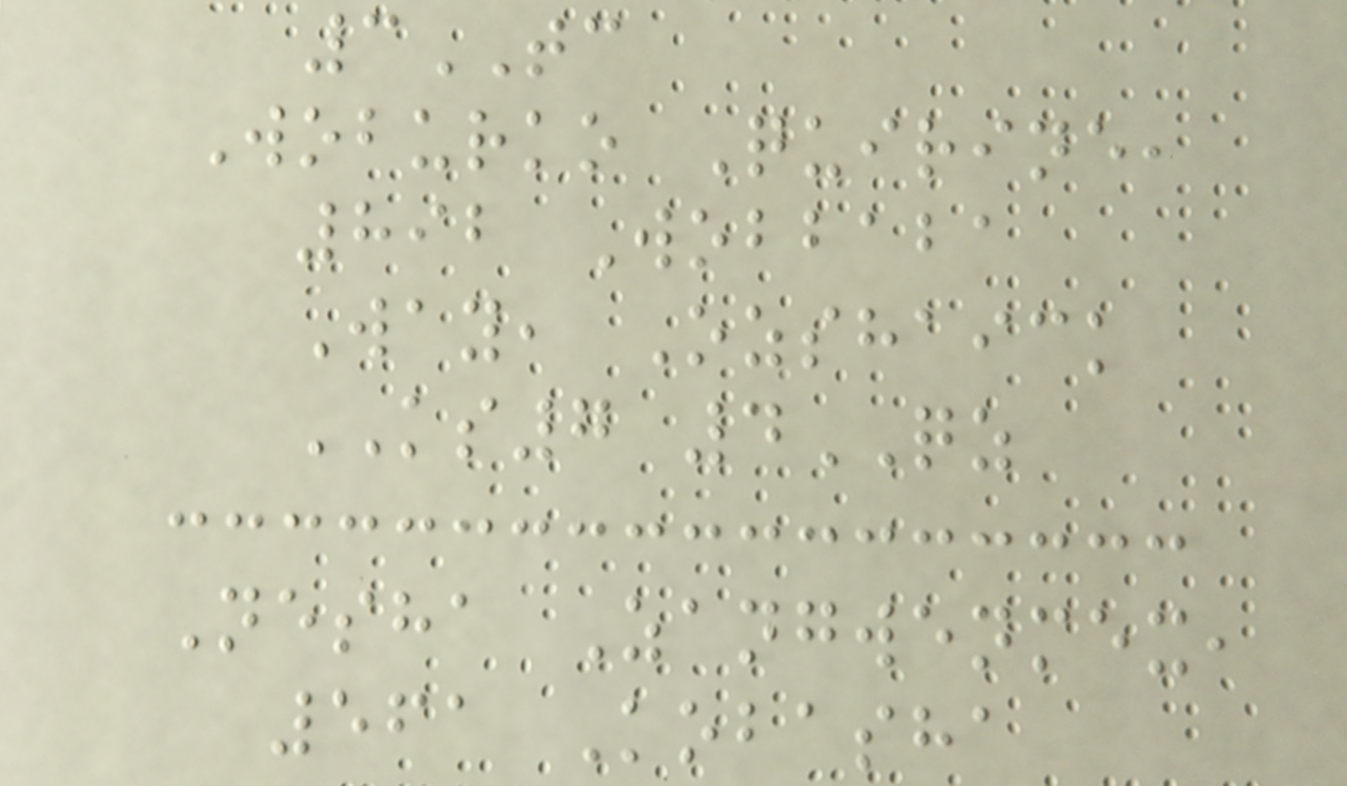3TC
Woburko Quirine,
892 Wobbaba
Way, Ozshaick
KS7 4QZ
Nesha Zangwenmex,
561 Kobasha
